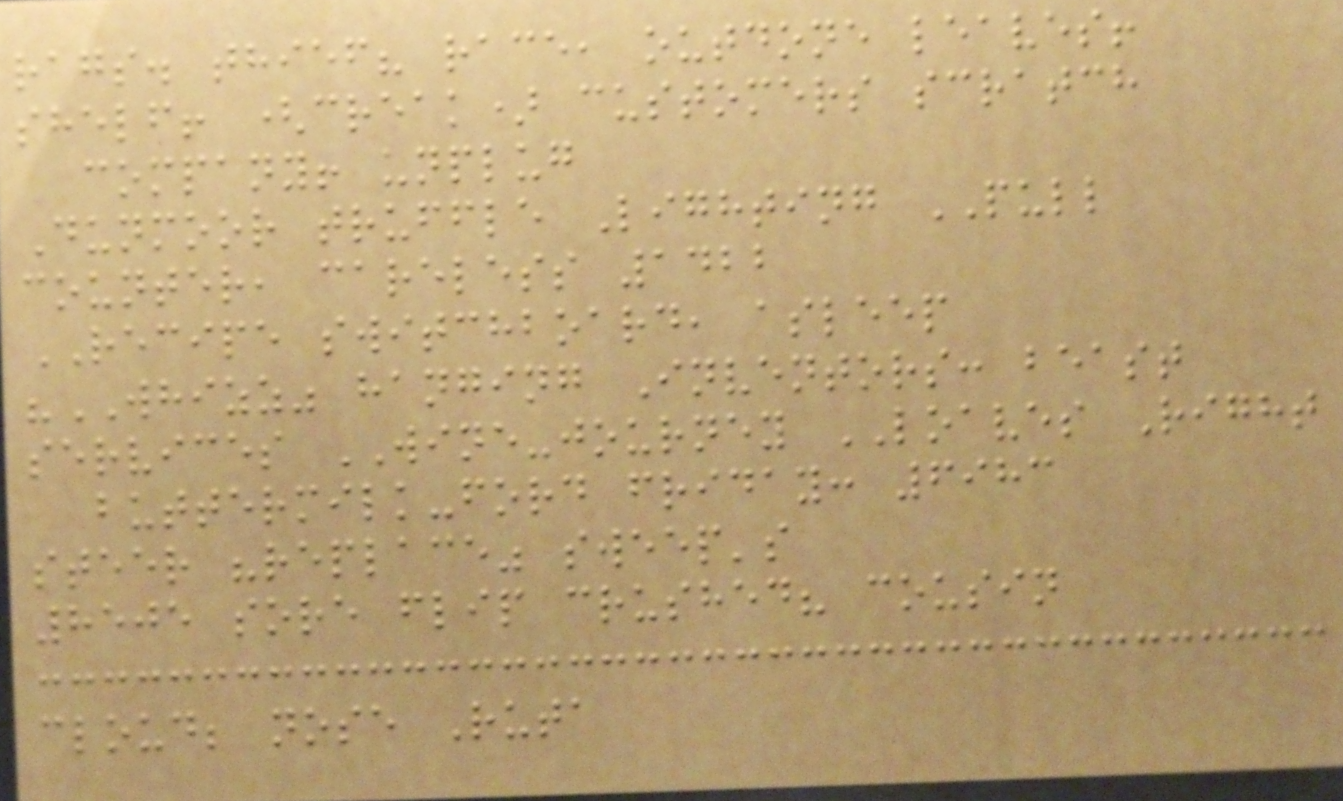rags. thief? race, outdone leaves!
shelf! (creak) customers scratch
company! unplug
Dunmoor truffle Lighting PULL
counter, careless 1422
RECIPE switchboard, asleep
"WHIZZ" hanging Inventors: beast
services WINE-journey LOAVES Right
buttermilk-ford friday: 6983
steer "replace" sweep's
8505 sore flip crushed? cousin
cloud; nose Ruta
